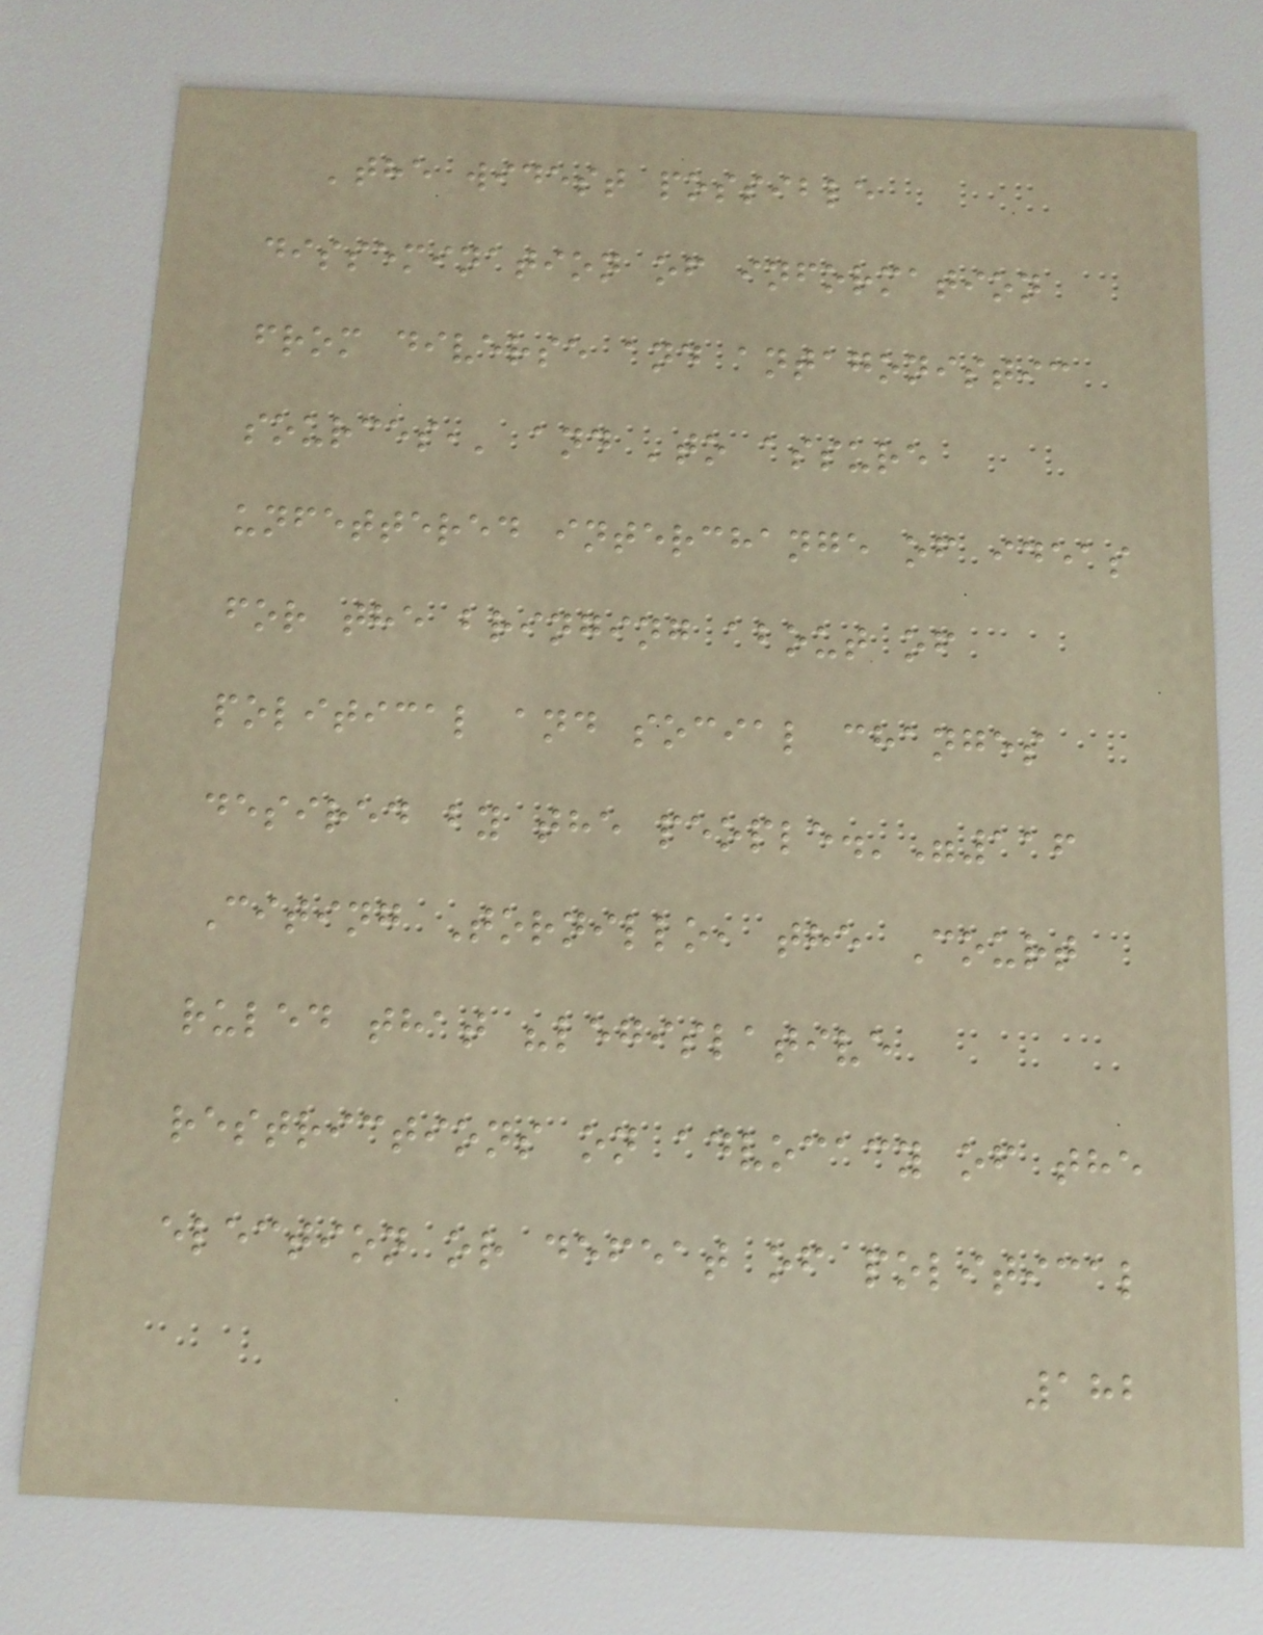'the widest possible
dissemination of information
from diverse and antagonistic
sources,' and 'to assure
unfettered interchange of ideas
for the bringing about of
political and social changes
desired by the people.'"116
Citing Tornillo, the Court
ruled that "legislative
restrictions on advocacy of the
election or defeat of political
182
